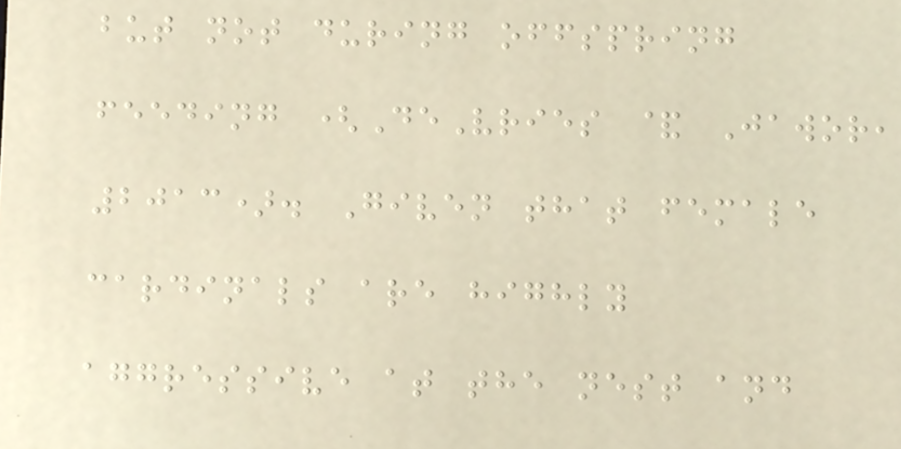but not during offspring
feeding (DeVries & Jawor,
2013). Given that female
cardinals are highly
aggressive at the nest and
